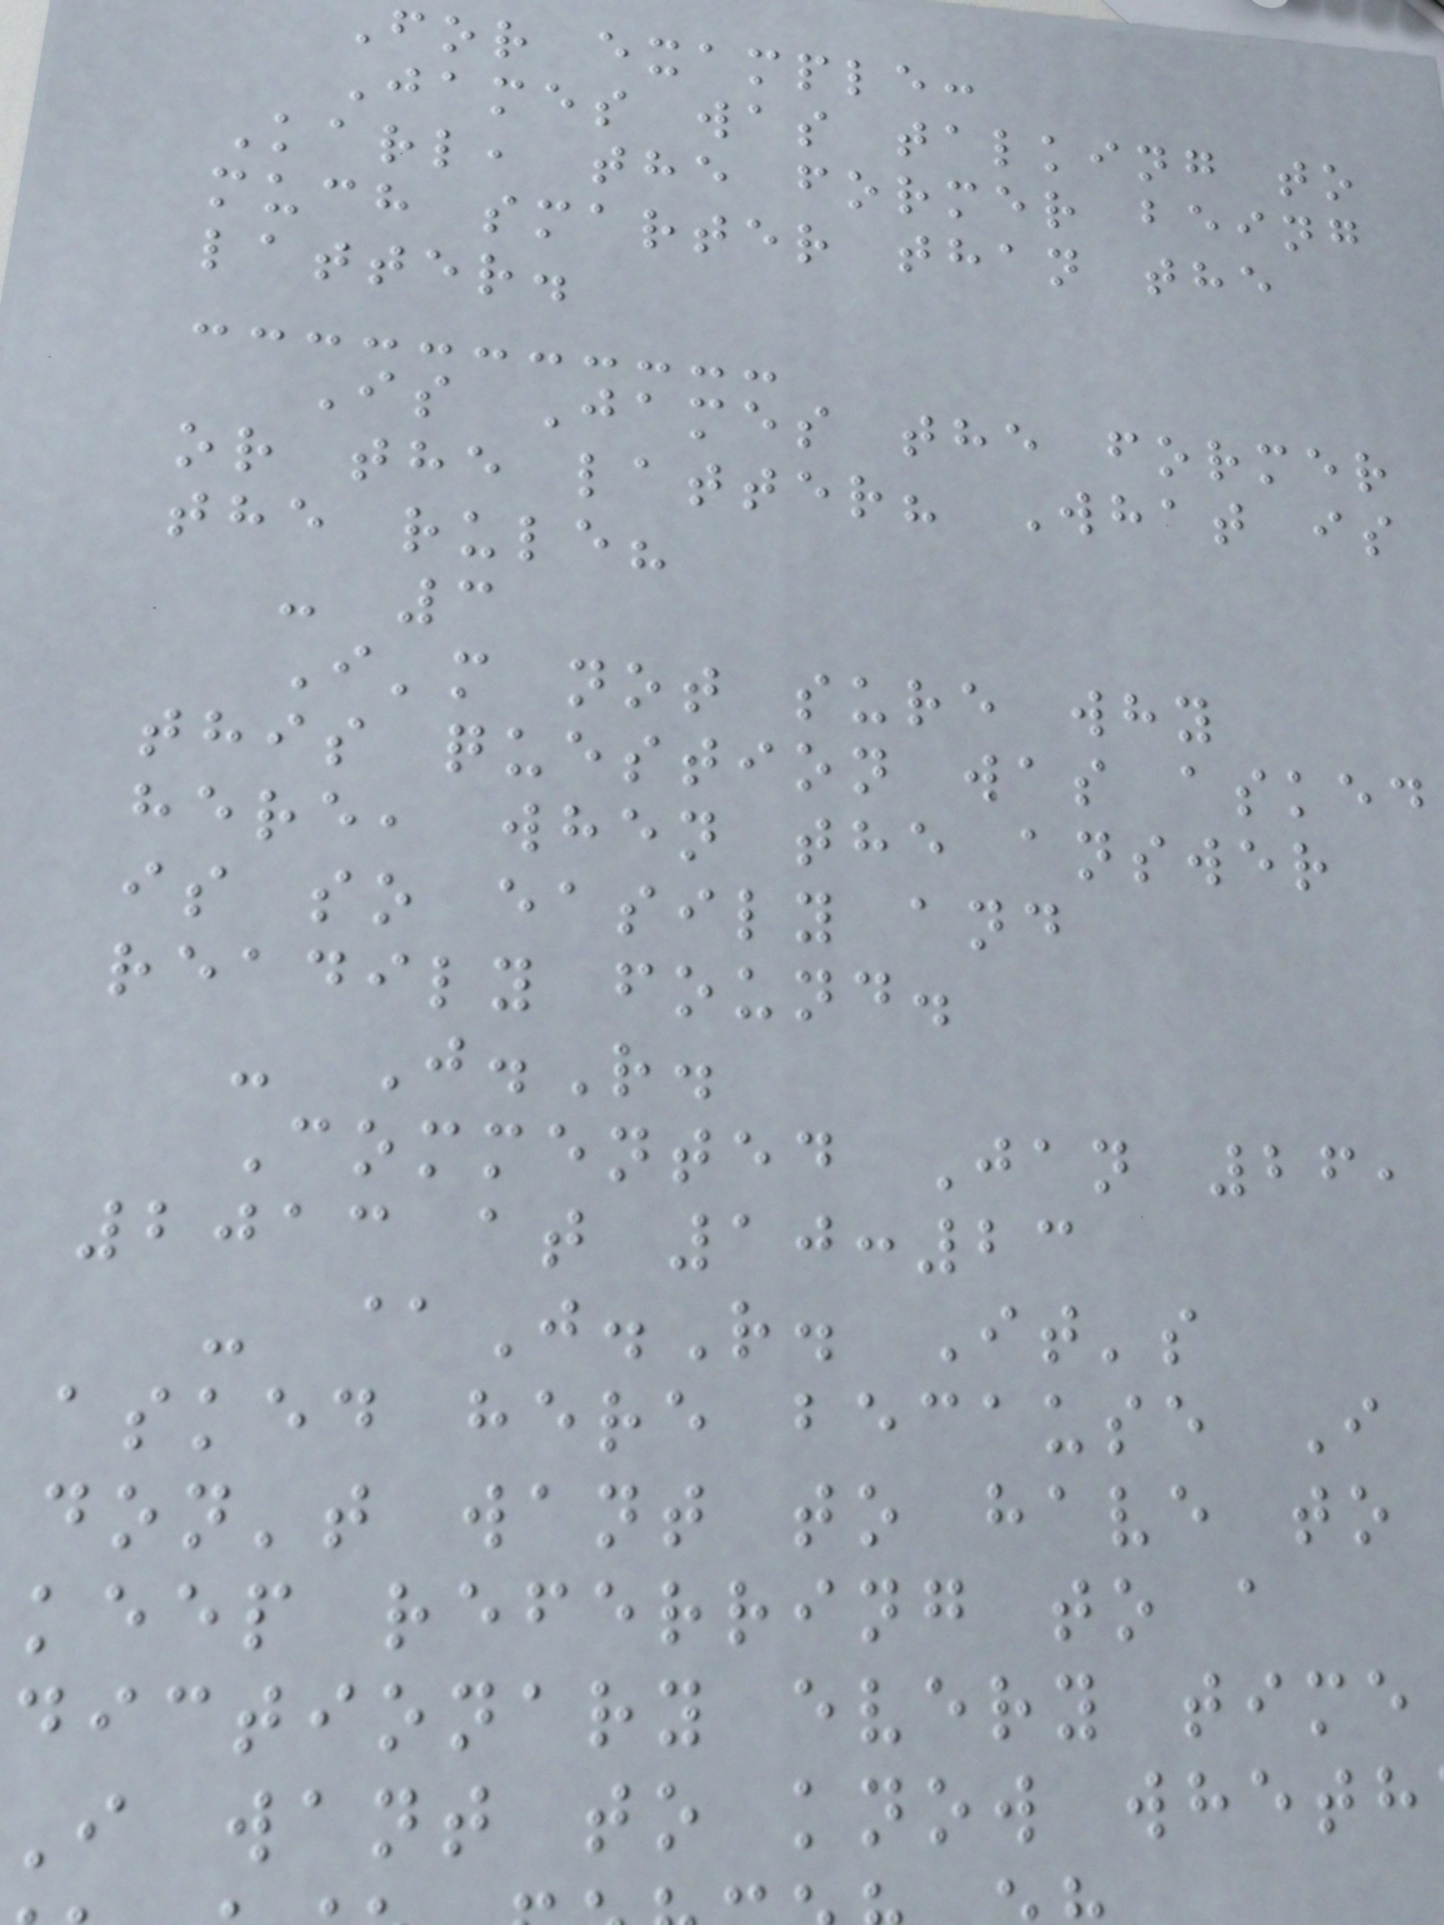For example:
James was talking to
Karl, the former being
much smarter than the
latter.
Is James the former
or the latter? What is
the rule?
- 3
I'm not sure why
this question was asked
here, when the answer
is so easily and
readily found.
- J.R.
Commented Jan 26,
2013 at 10:23
- @J.R. It's
asked here because I
don't want to have to
keep referring to a
dictionary every time
i want to know wheth
